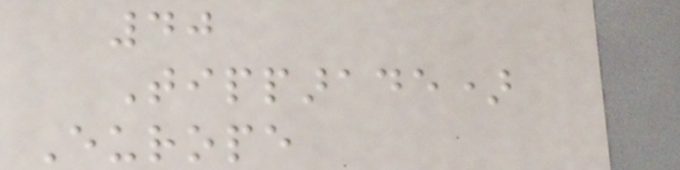40
Tipparade)
Europe
